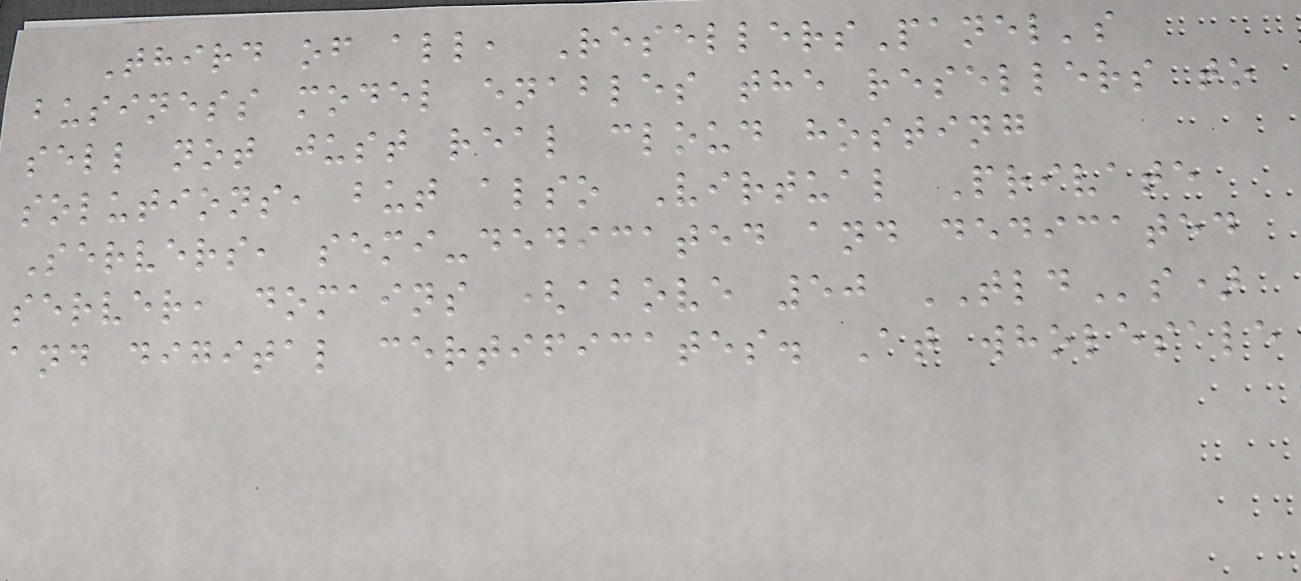Third of all, ResellersPanel's
business model enables the resellers to
sell not just real cloud hosting
solutions, but also Virtual Private
Servers, semi-dedicated and dedicated
server, domains (above 50 TLDs)
and digital certificates. At wholesale
